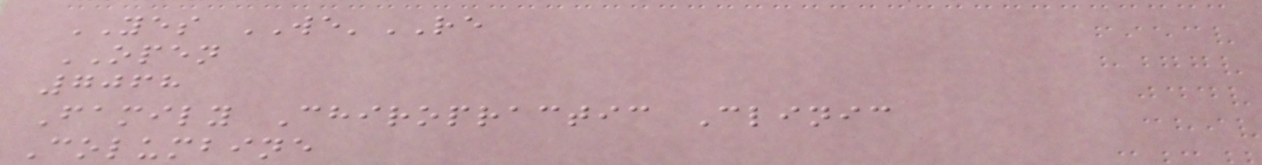YES WE'RE
OPEN
7068
Family Chiropractic Clinic
Columbine
